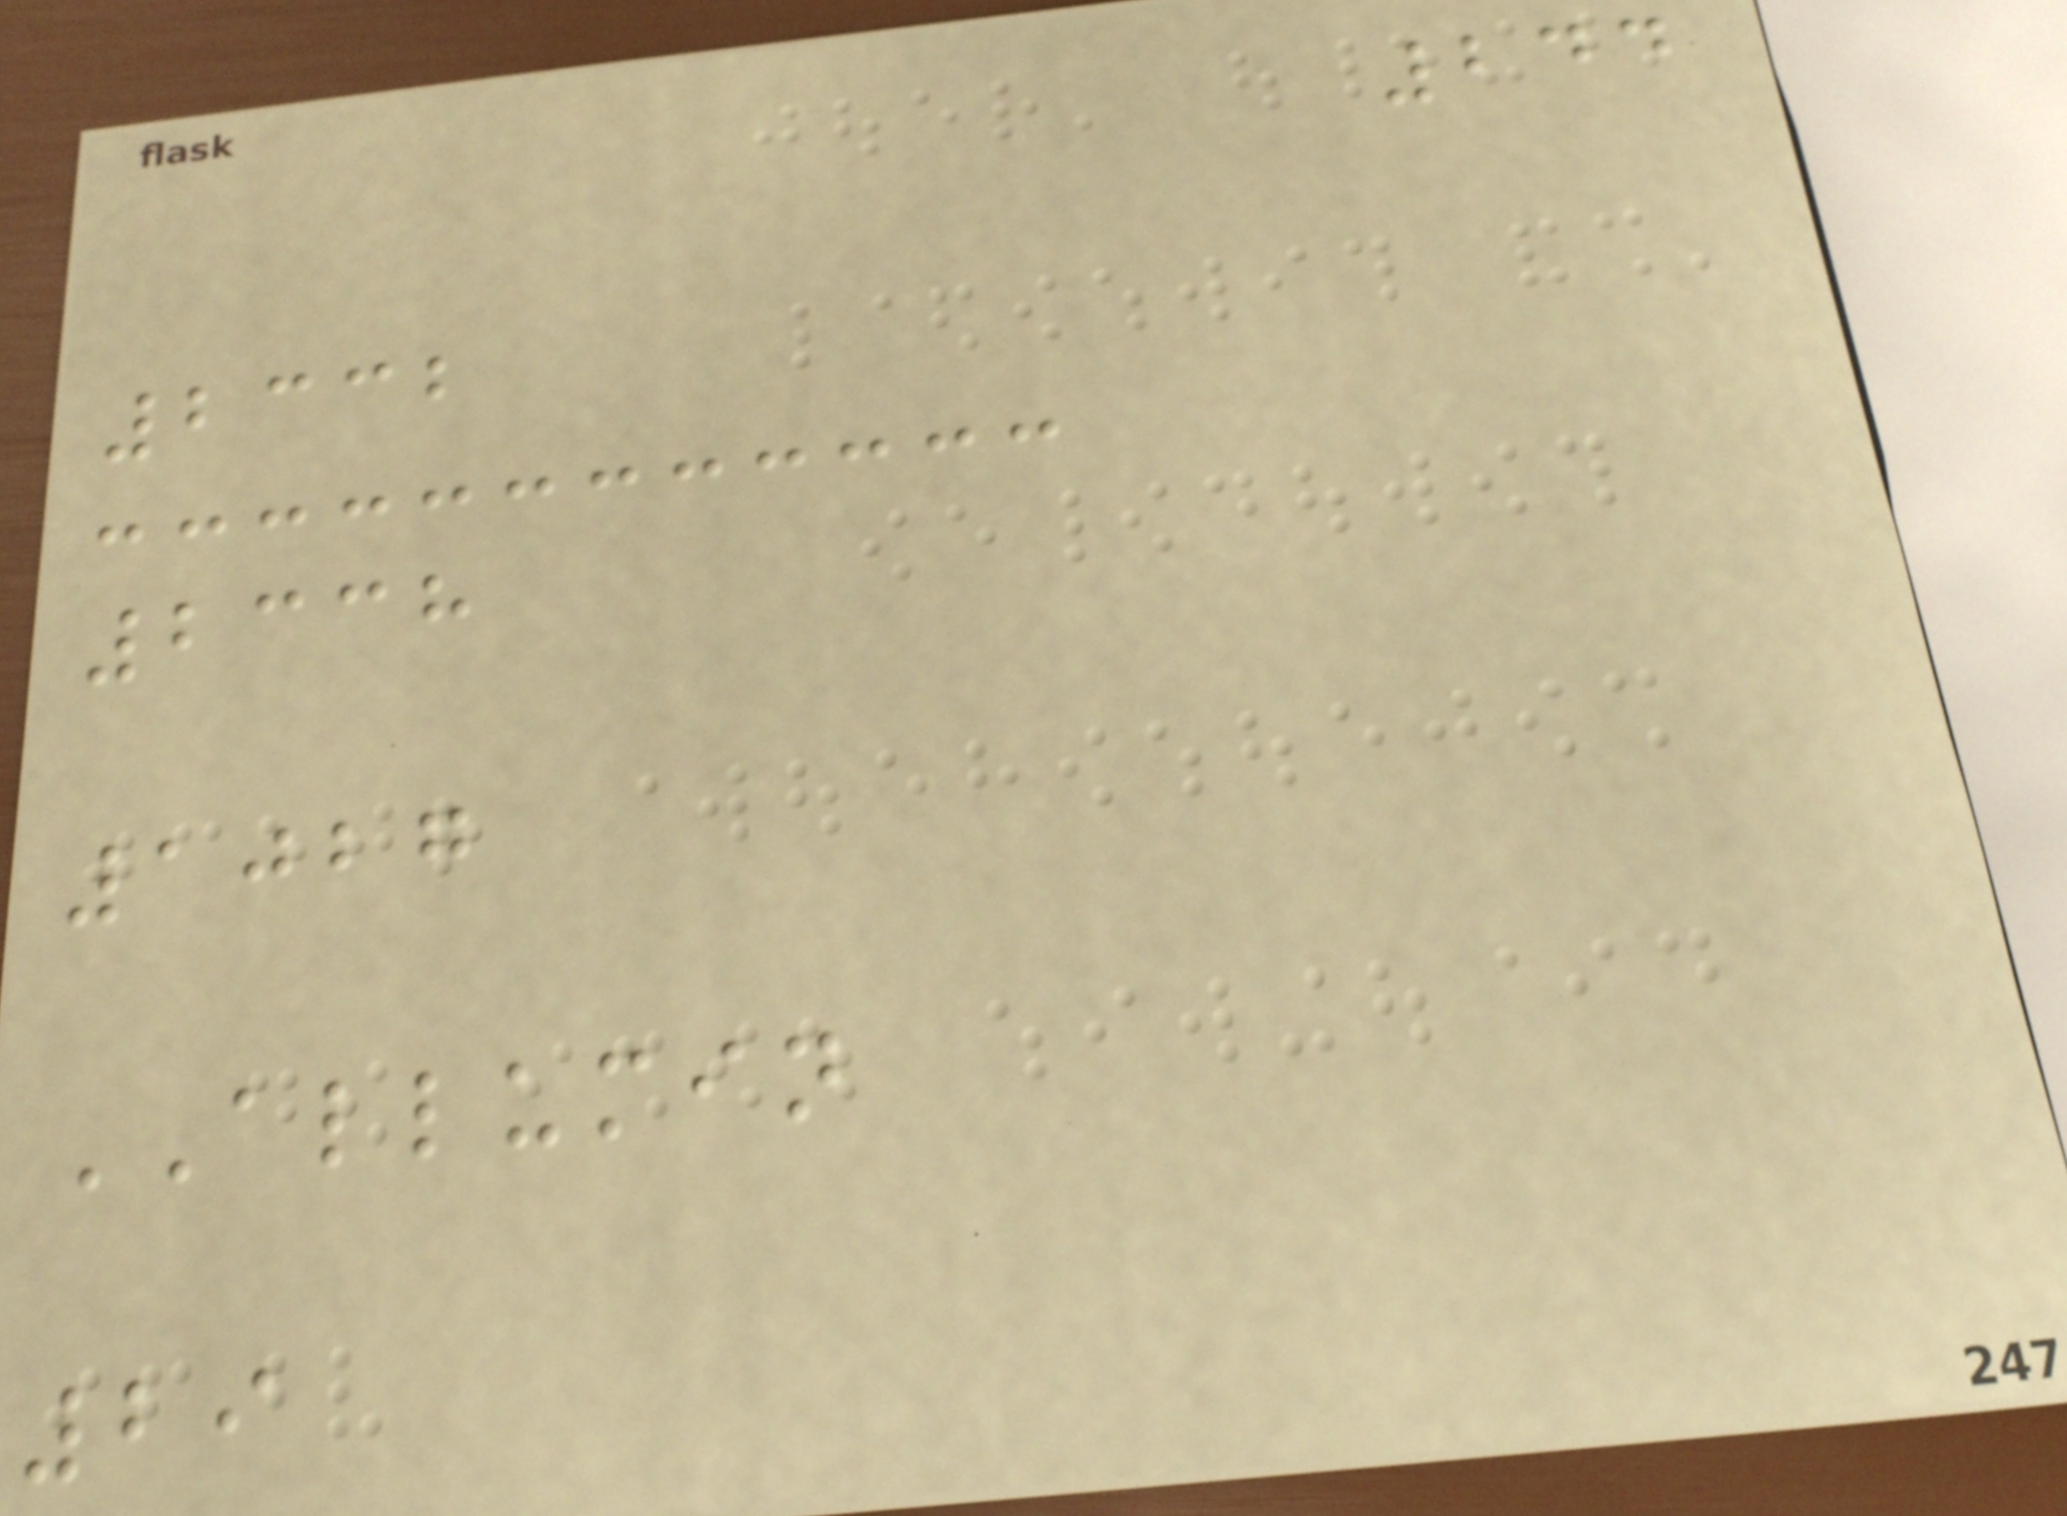244
2332
2338
1027
ALLUMIN
29
